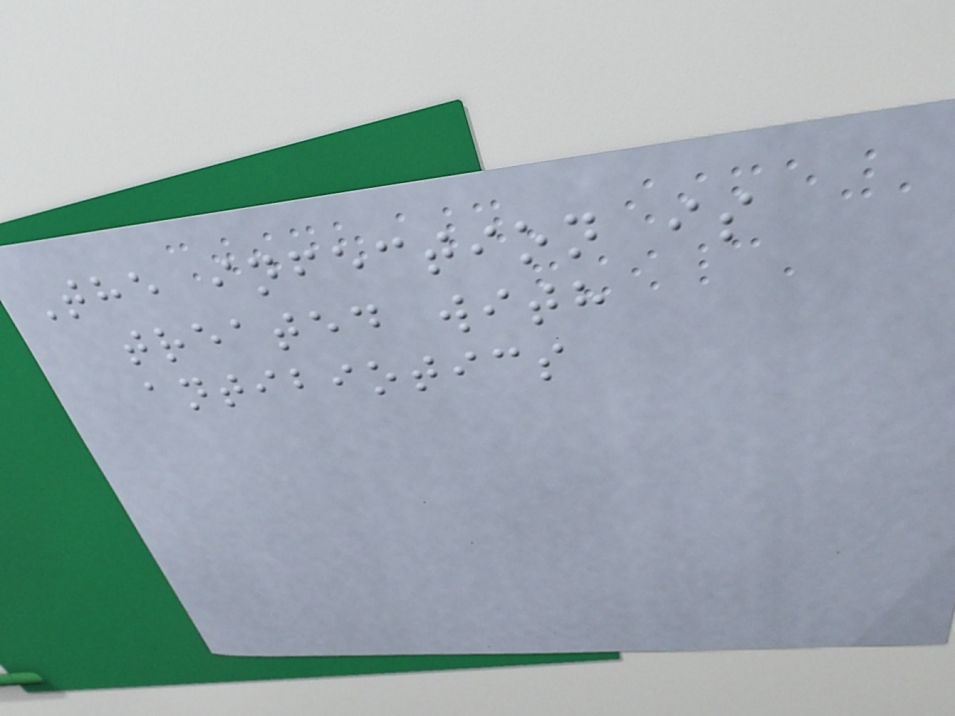The infection is
treated with
antibiotics
